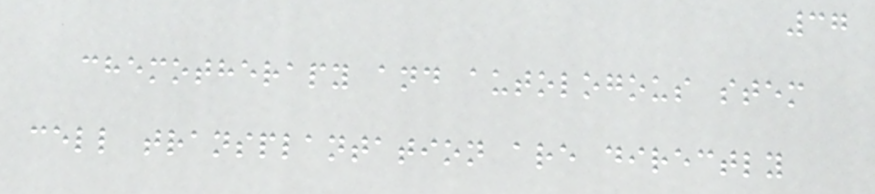37
chemotherapy and autologous stem
cell transplantation are directly
